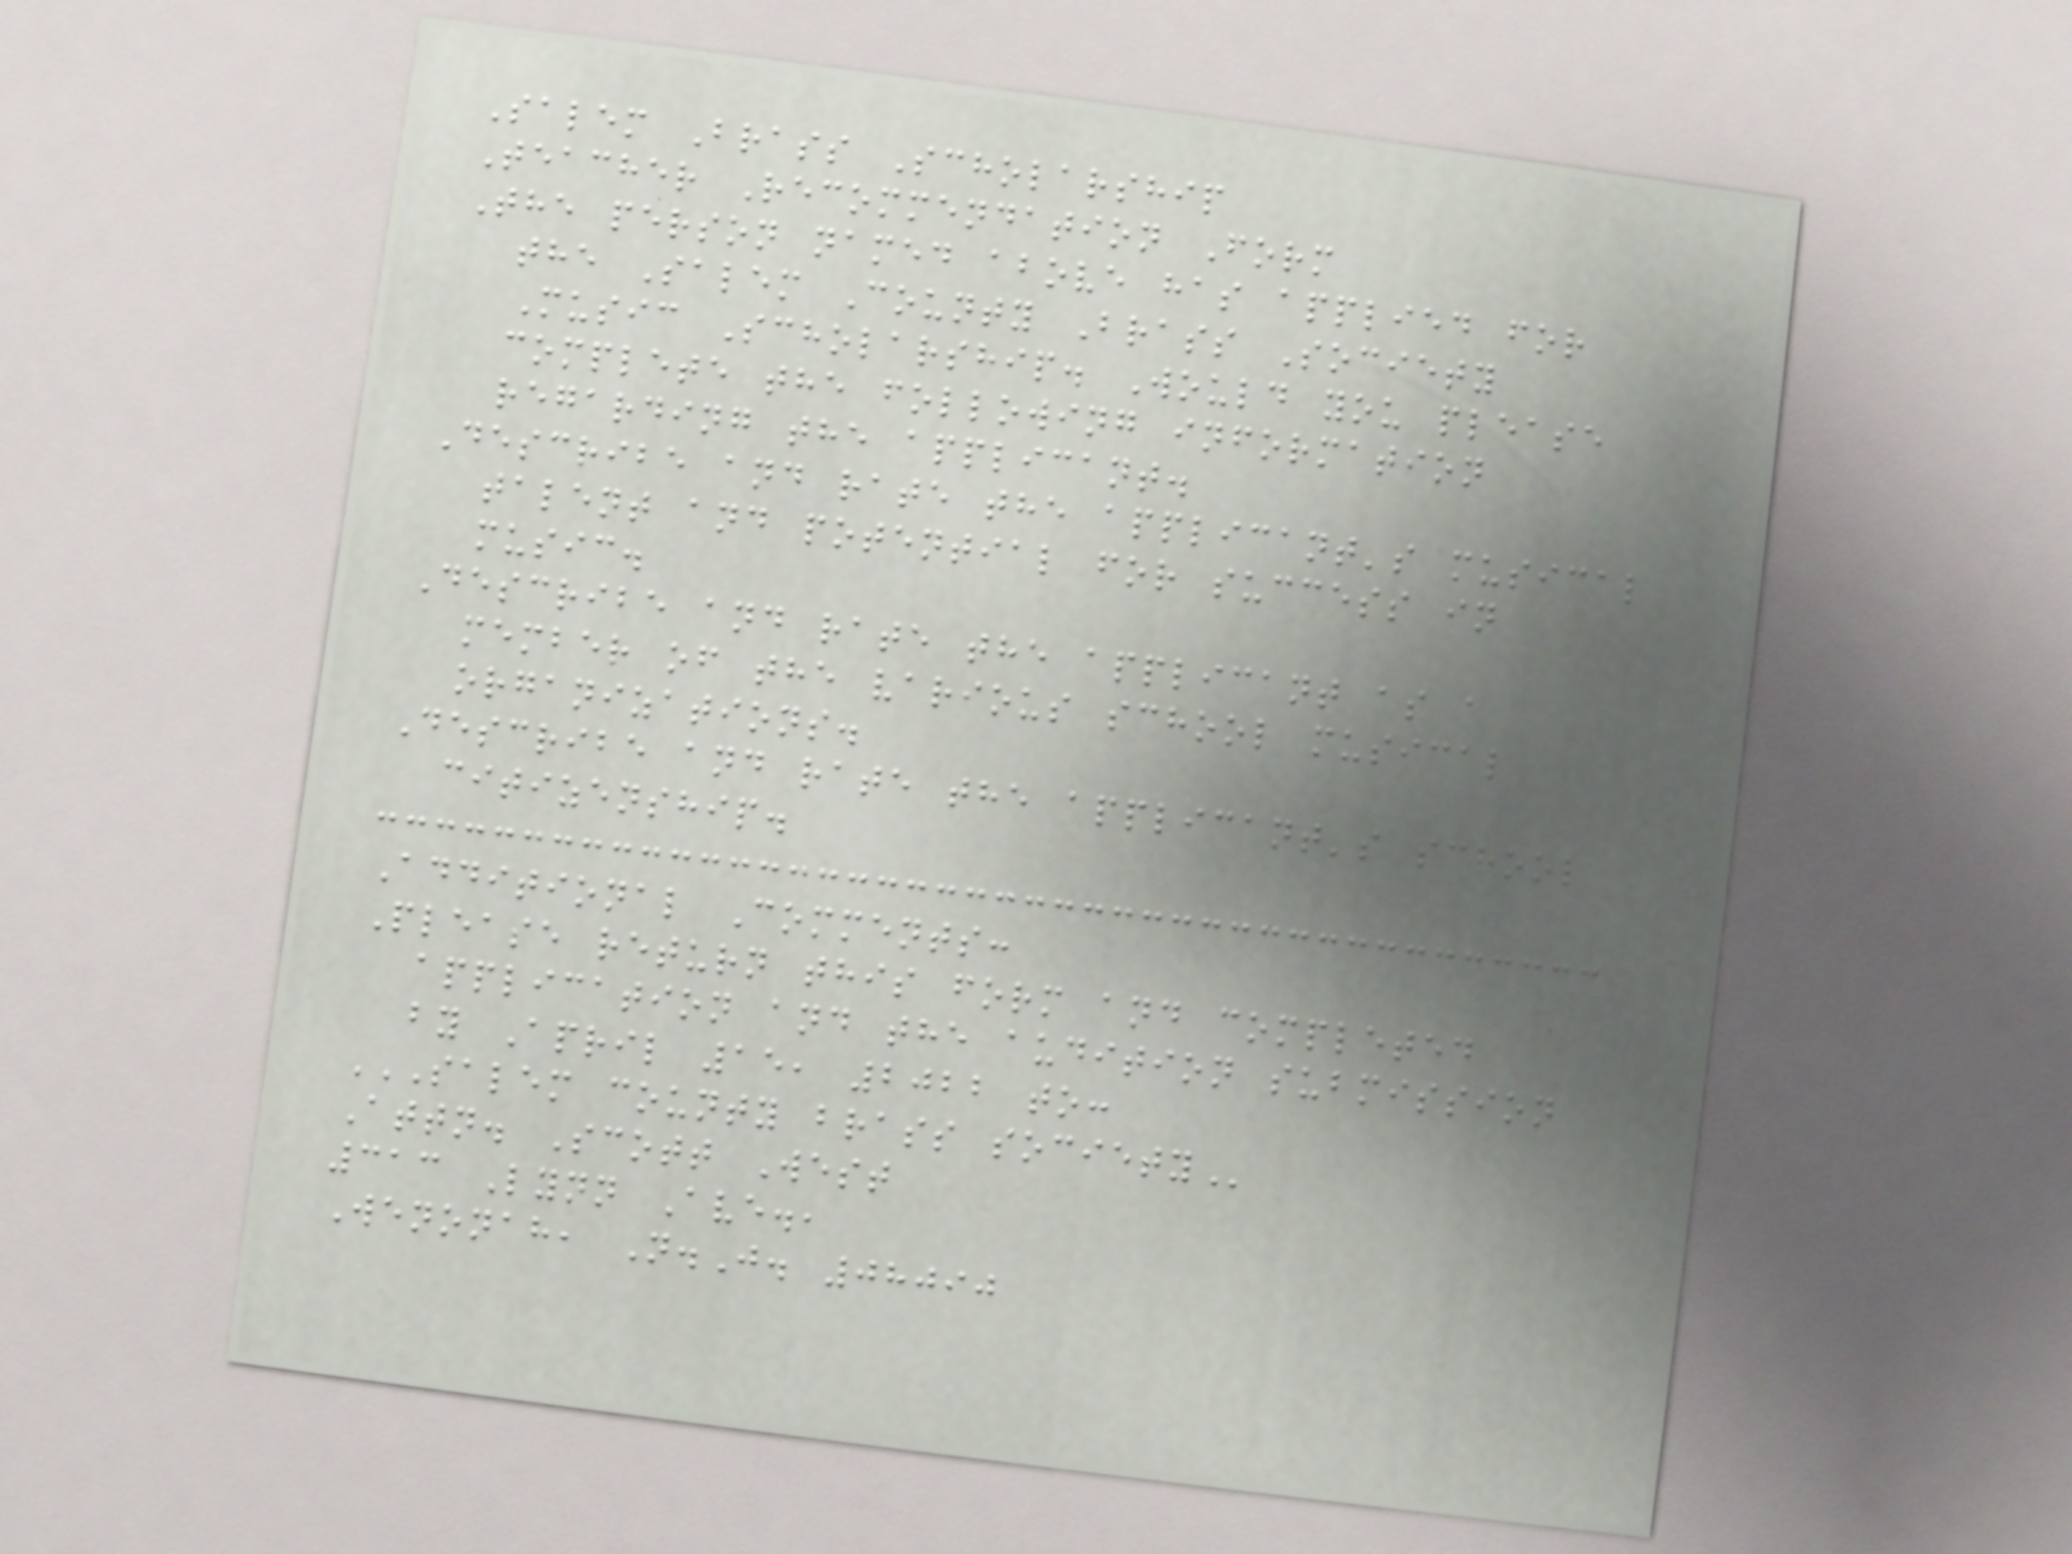Salem Brass Scholarship
Teacher Recommendation Form
The person named above has applied for
the Salem County Brass Society
Music Scholarship. Would you please
complete the following information
regarding the applicant.
Describe and rate the applicant's musical
talent and potential for success in
music.
Describe and rate the applicant as a
member of the various school musical
organizations.
Describe and rate the applicant's school
citizenship.
Additional Comments:
Please return this form and completed
application and the audition submission
by April 15, 2022 to:
SALEM COUNTY BRASS SOCIETY
Attn. Scott West
313 Lynn Ave.,
Wenonah, N.J. 08090
